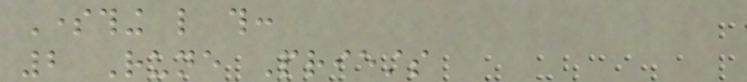Something like this:
2 Rune Priests
